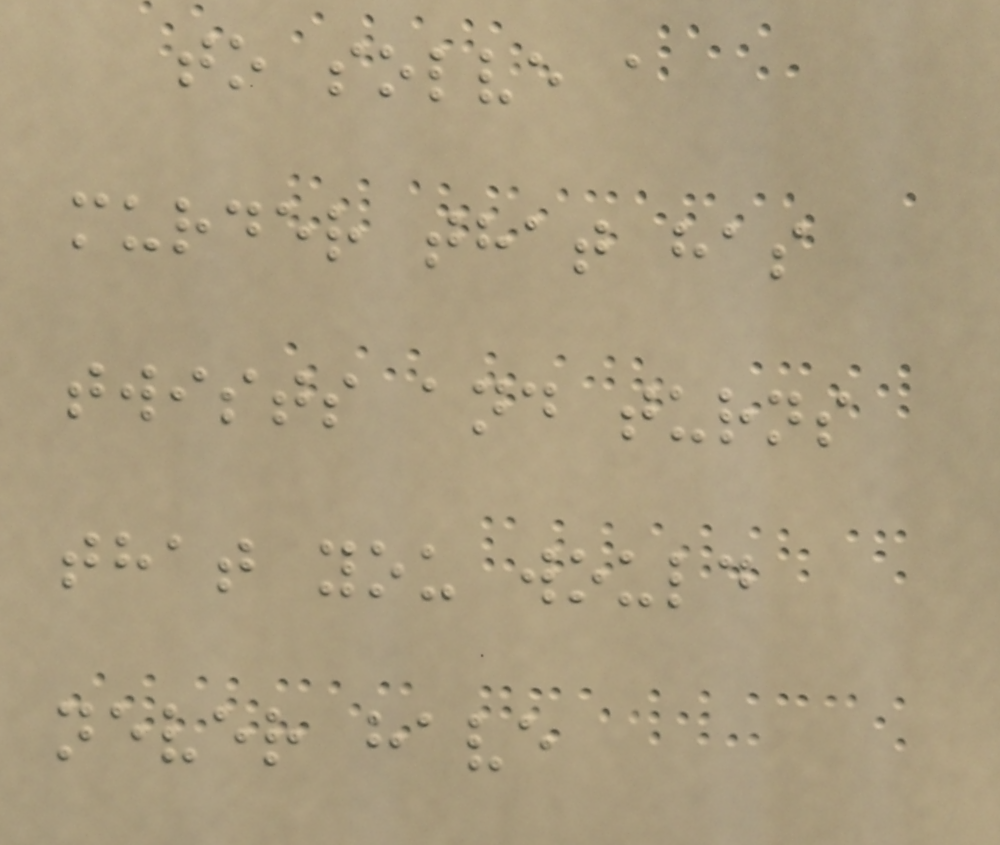to solve a
murder that has
twists and turns
that you would
never have
